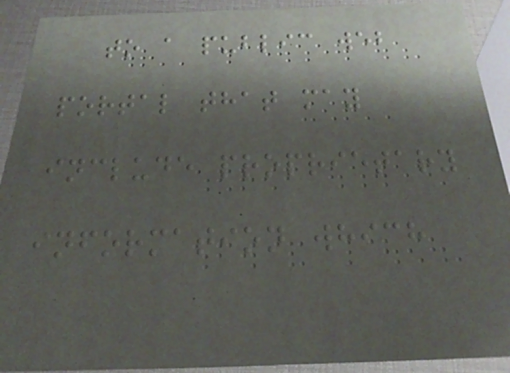to a public web
portal that may
include proprietary
information which
